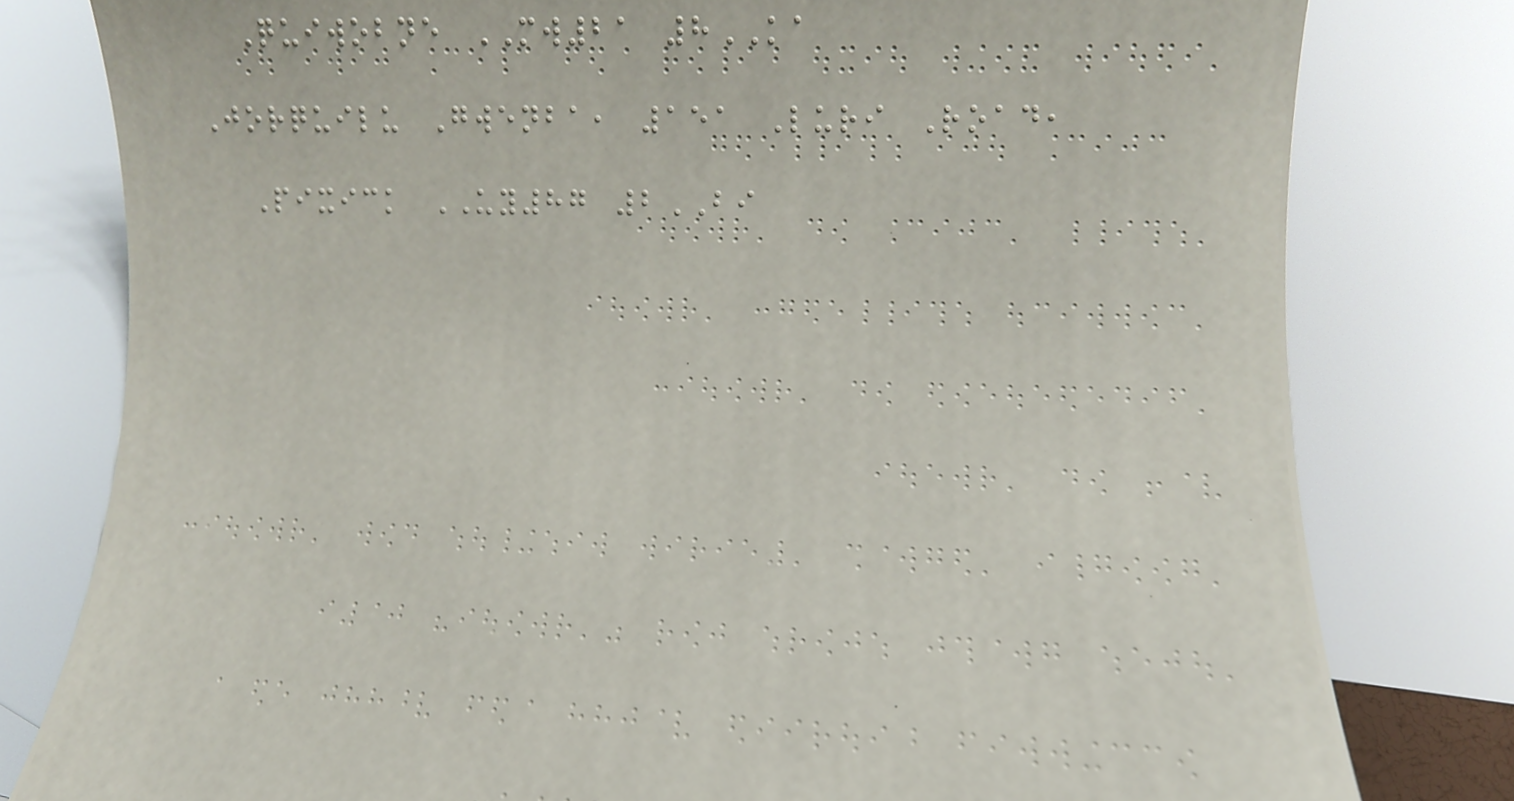Quiwobne MW21 8KA
Jorquilu Gwenba, 151 Luri Road,
Pixick UY87 2BI
